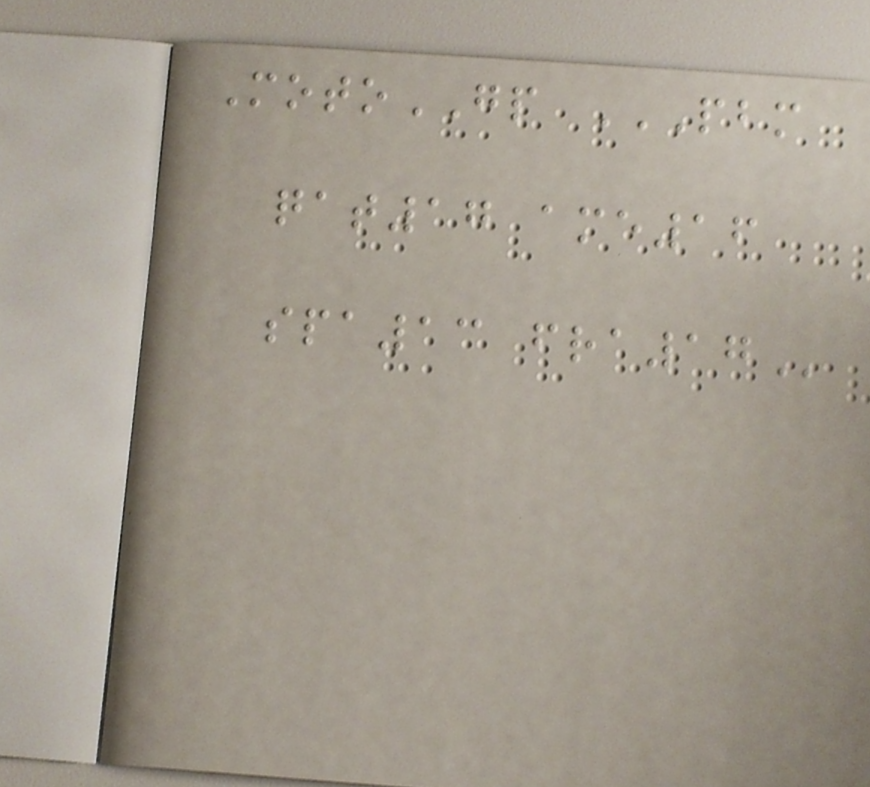MotoGP PBM
QAT17 AME16
SPA13 FRA17
